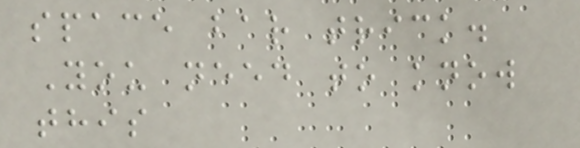space bar trick.
You need to know
this
